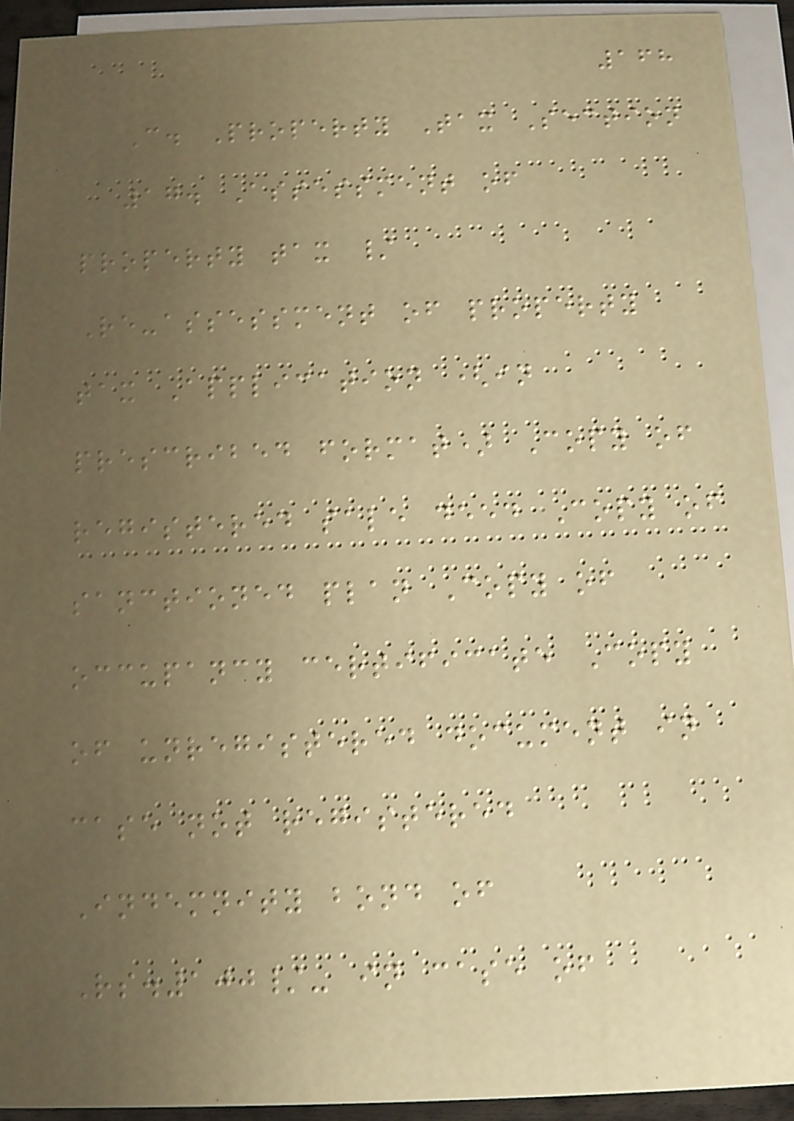168
C. Property Tax Section
17. Assessment of
property tax /
Re-assessment of property
tax Application (in
prescribed format) Copy of
registered sale deed Copy of
sanctioned plan Copy of
occupancy certificate Copy
of unregistered document in
case not registered
Indemnity bond of
Rs.100/- in case of
